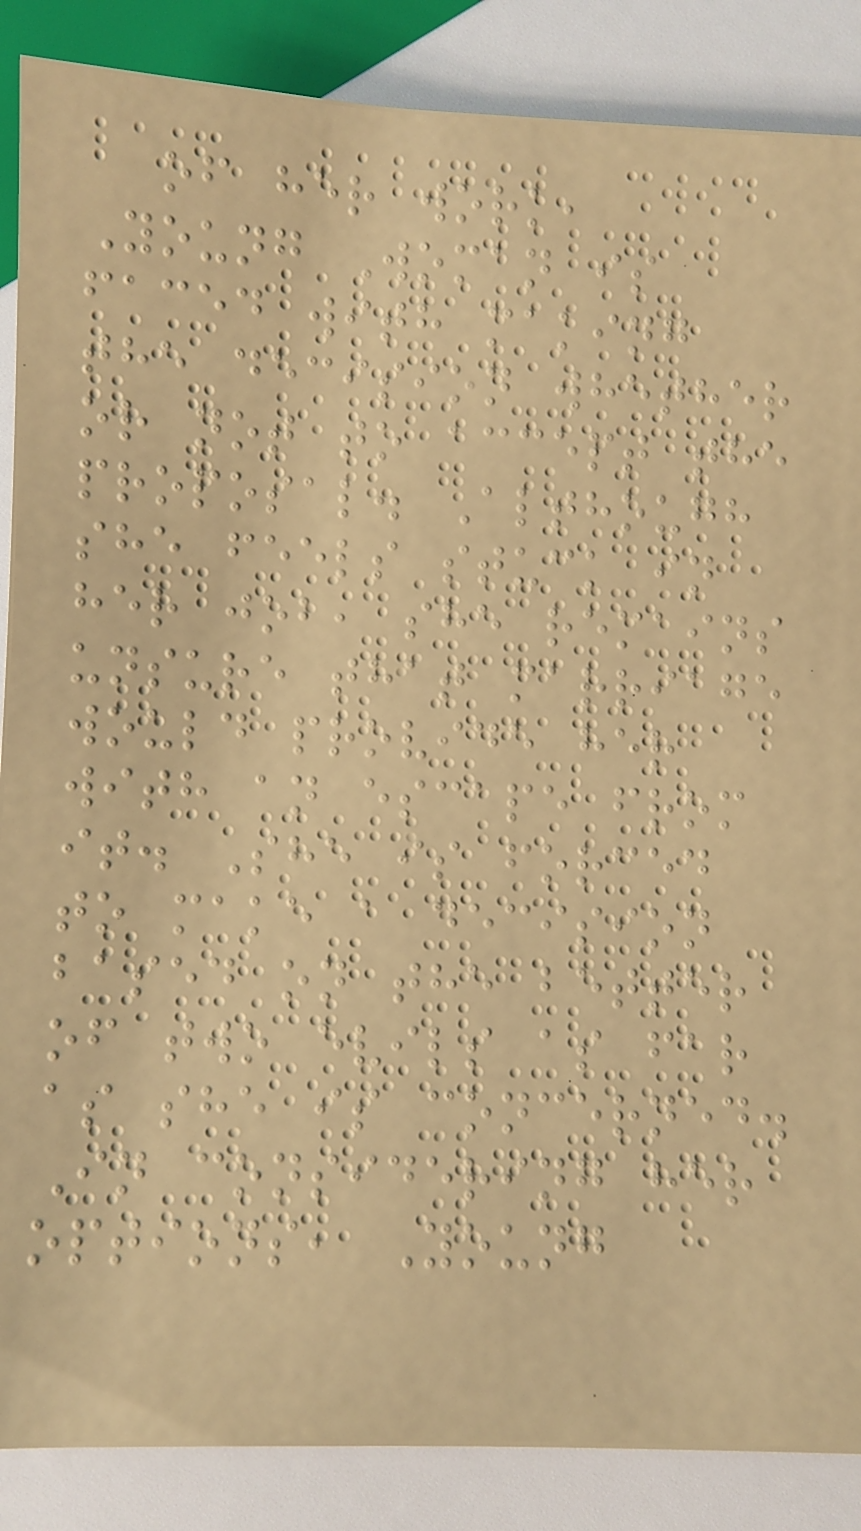of her work,
Young Woman is
faced with making
the decision whether
or not to accept the
proposal. Although
she feels stuck in
her job, she remains
unsure that marriage
would provide her
with an escape from
it. She is forced
to make a decision
based on the better
of two evils as far
as she is concerned.
In considering her
options, Young
